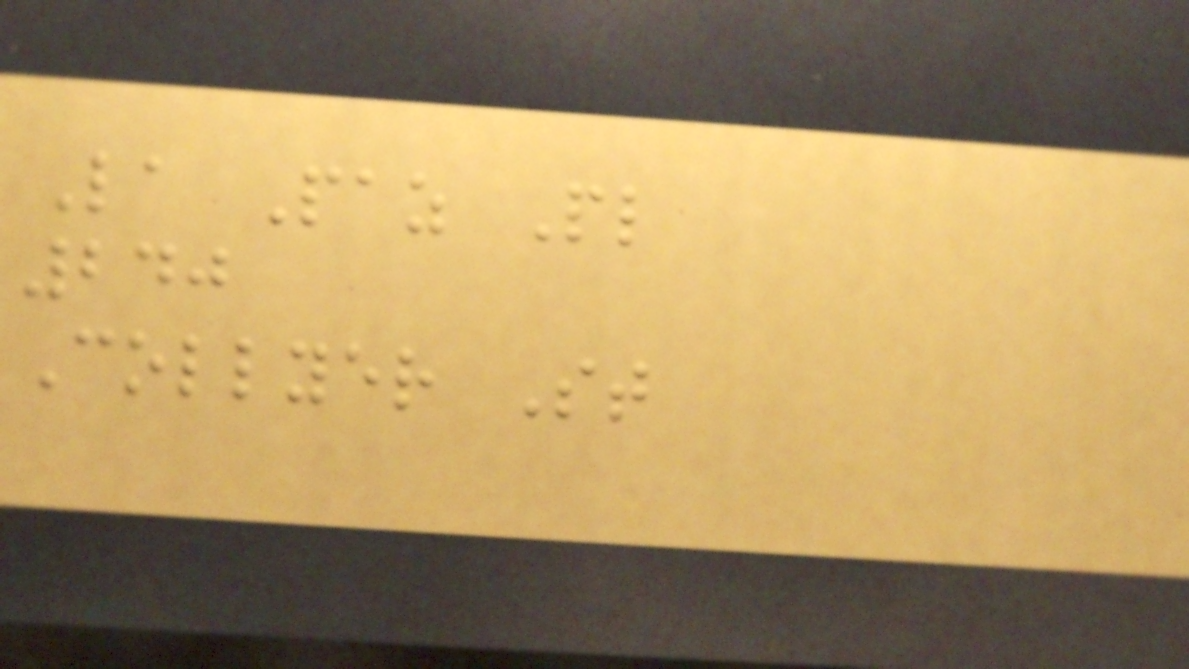La Paz Pl
240
Collyer St
